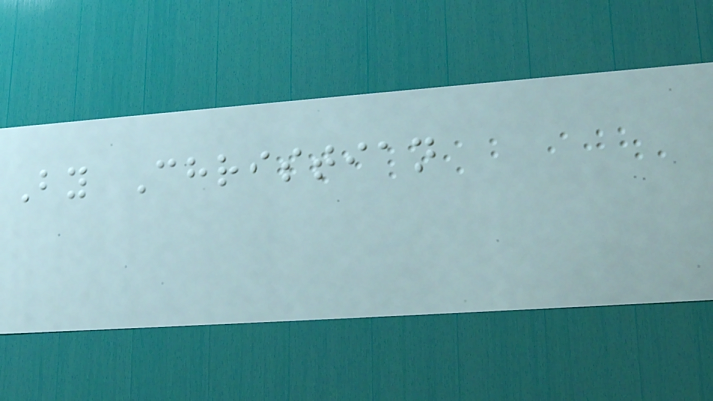By Christian
